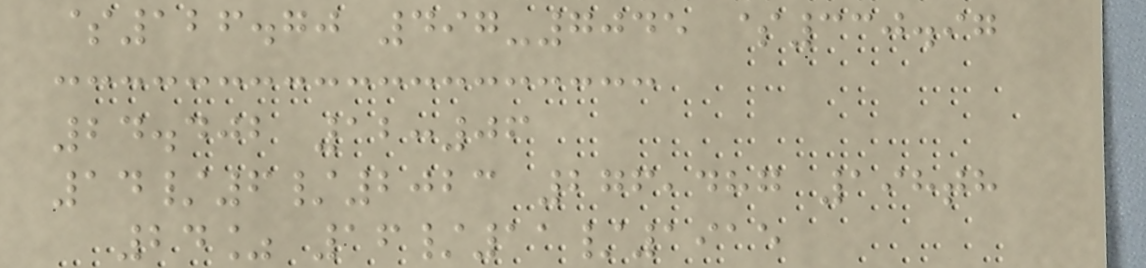$126.70 497-7045 $330.97
24.402 12:06
14/6/2023 276,487 198th
24% 16/11/1915
